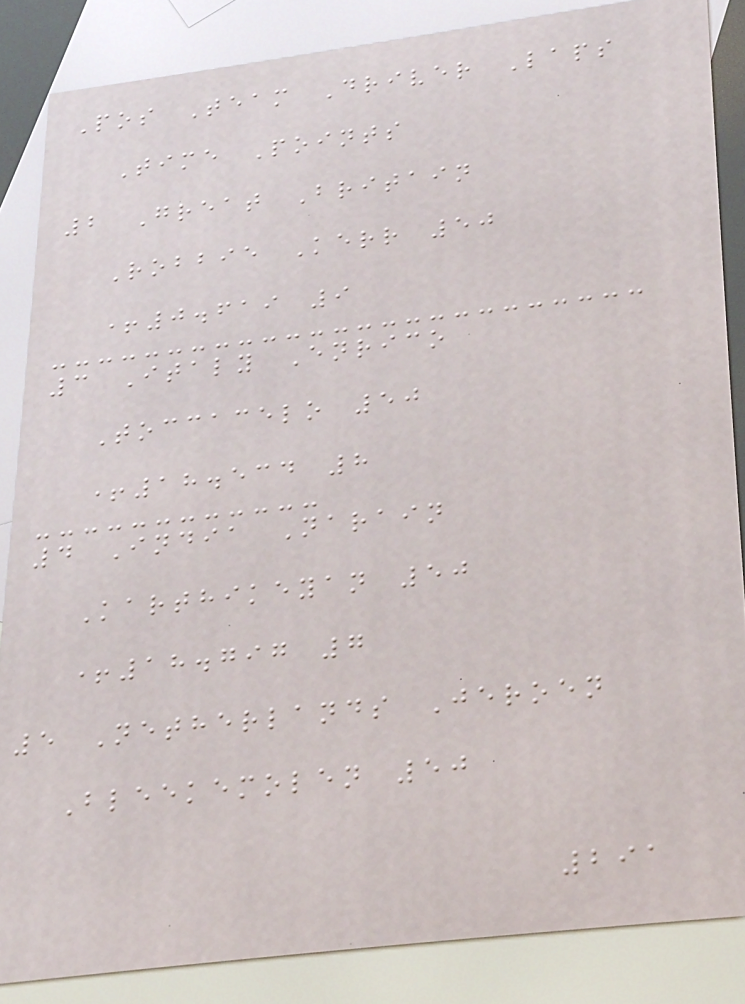Pos Team Driver Laps
Time Points
2 Great Britain
Robbie Kerr 50
+0.619 9
3 Italy Enrico
Toccacelo 50
+18.534 8
4 India Narain
Karthikeyan 50
+18.797 7
5 Netherlands Jeroen
Bleekemolen 50
291
